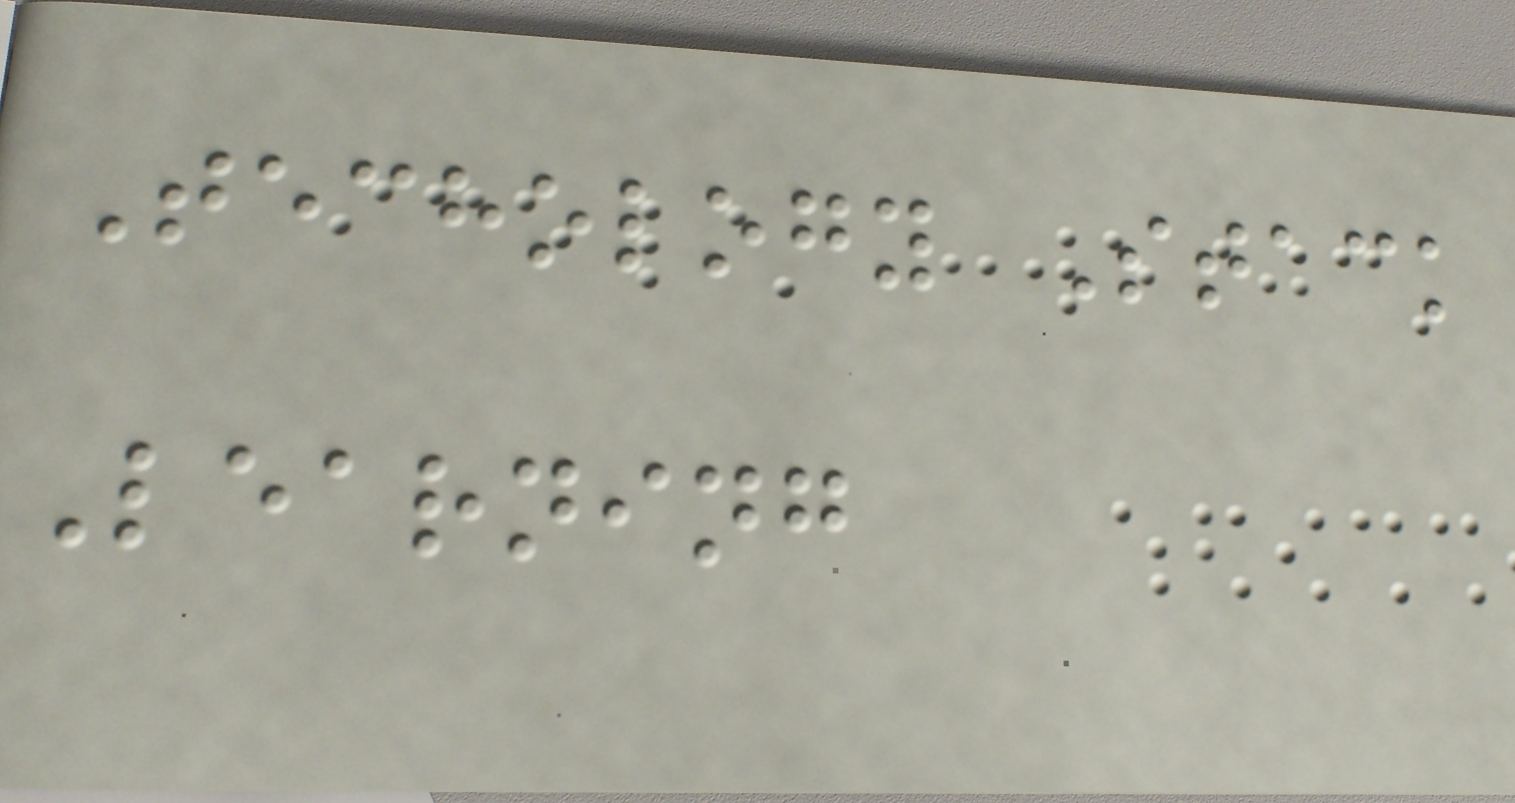Techology Stack
Learning
